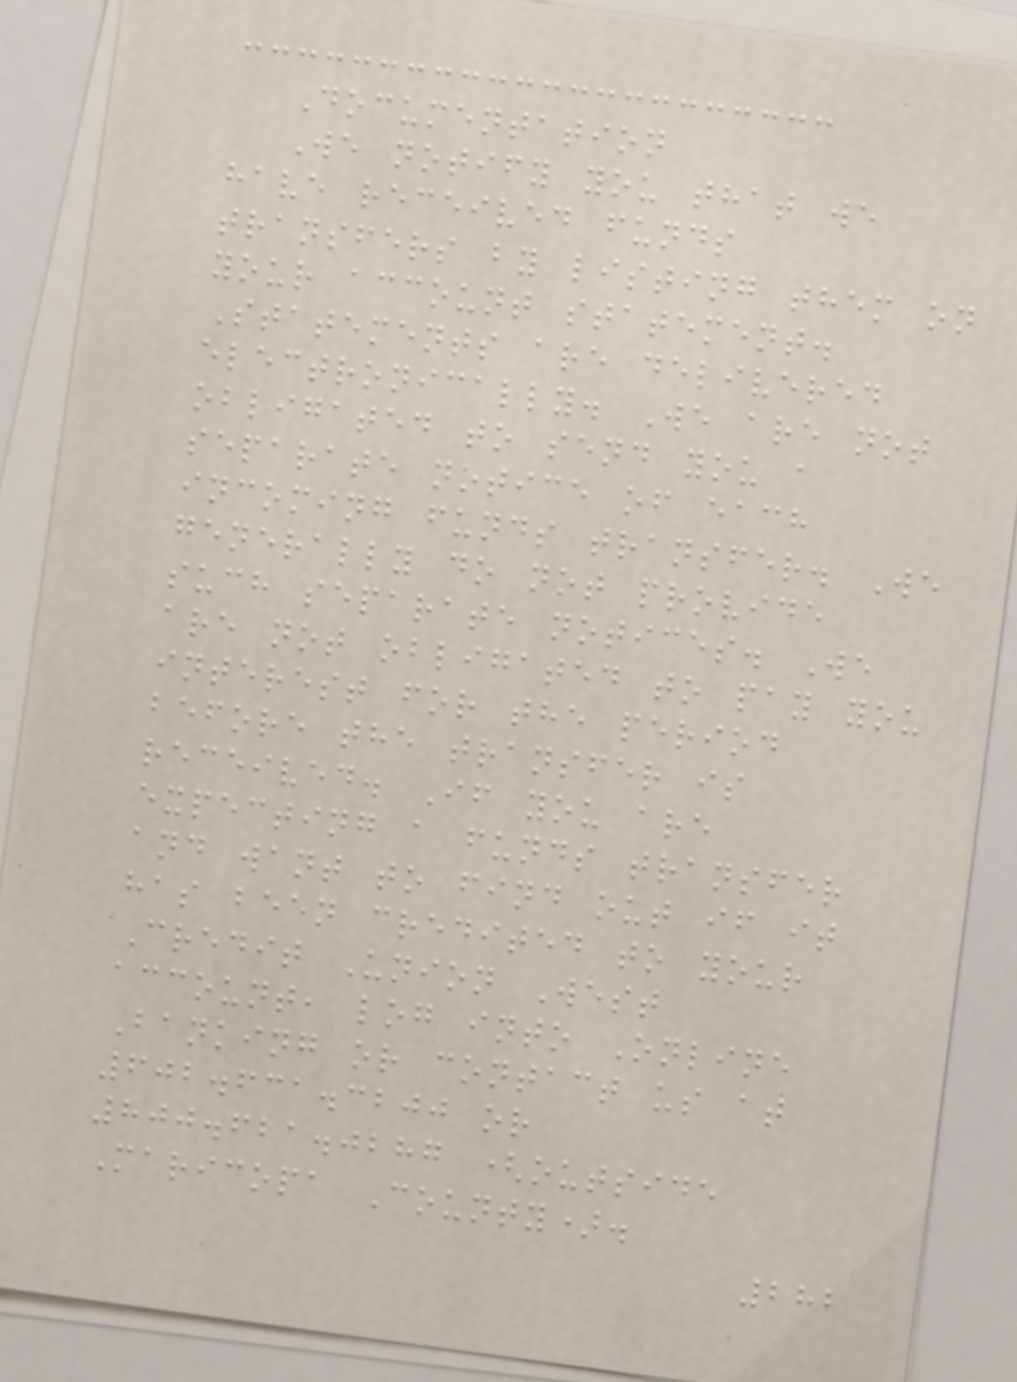Documentation
We notify you that we
have received funds
transfers by listing them on
your account statement.
Statements are delivered
electronically. We are not
obligated to send you a
separate notice of each
incoming funds transfer. We
generally do not provide
such separate notices. We
are not obligated to pay you
interest for the period
before the transfer is
received. If you are
expecting a funds transfer
and want to find out if it
has been credited to your
Credit Union West
account, log into Online
Banking or contact us at
602.631.3200 or
800.621.0287 (outside
Maricopa County).
282
